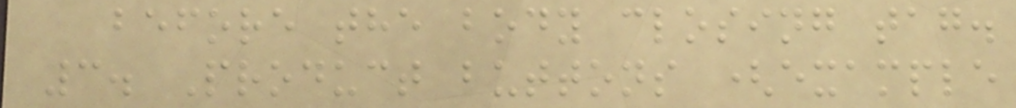before the body closing tag.
3. Product buttons (example
